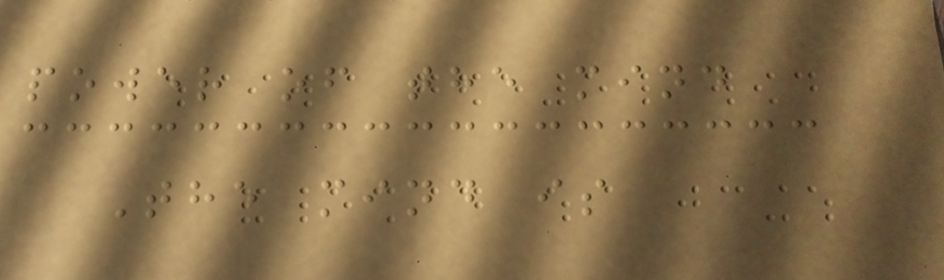power of the mind
The mind is
